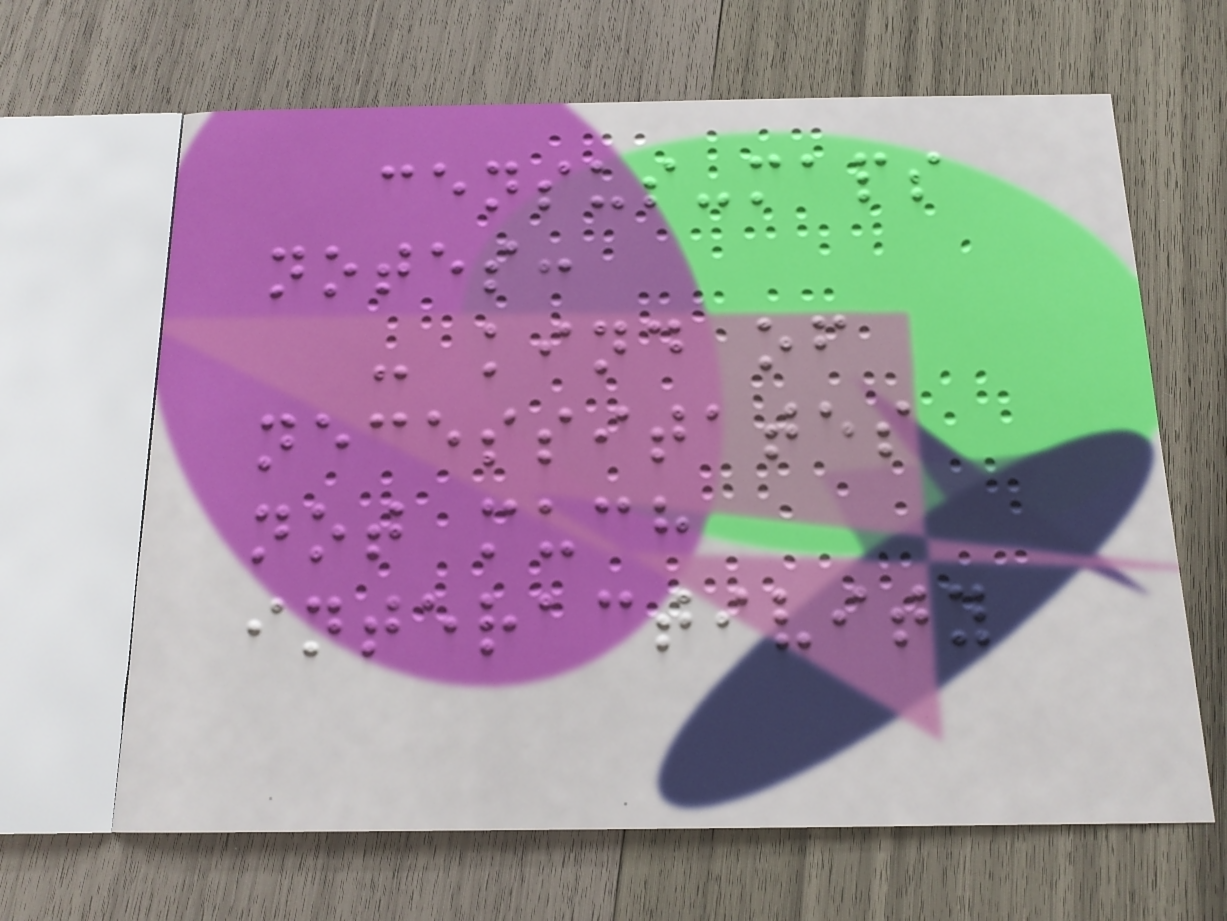census-maps
notes:
- kind of
necessitates
not much
interactivity
